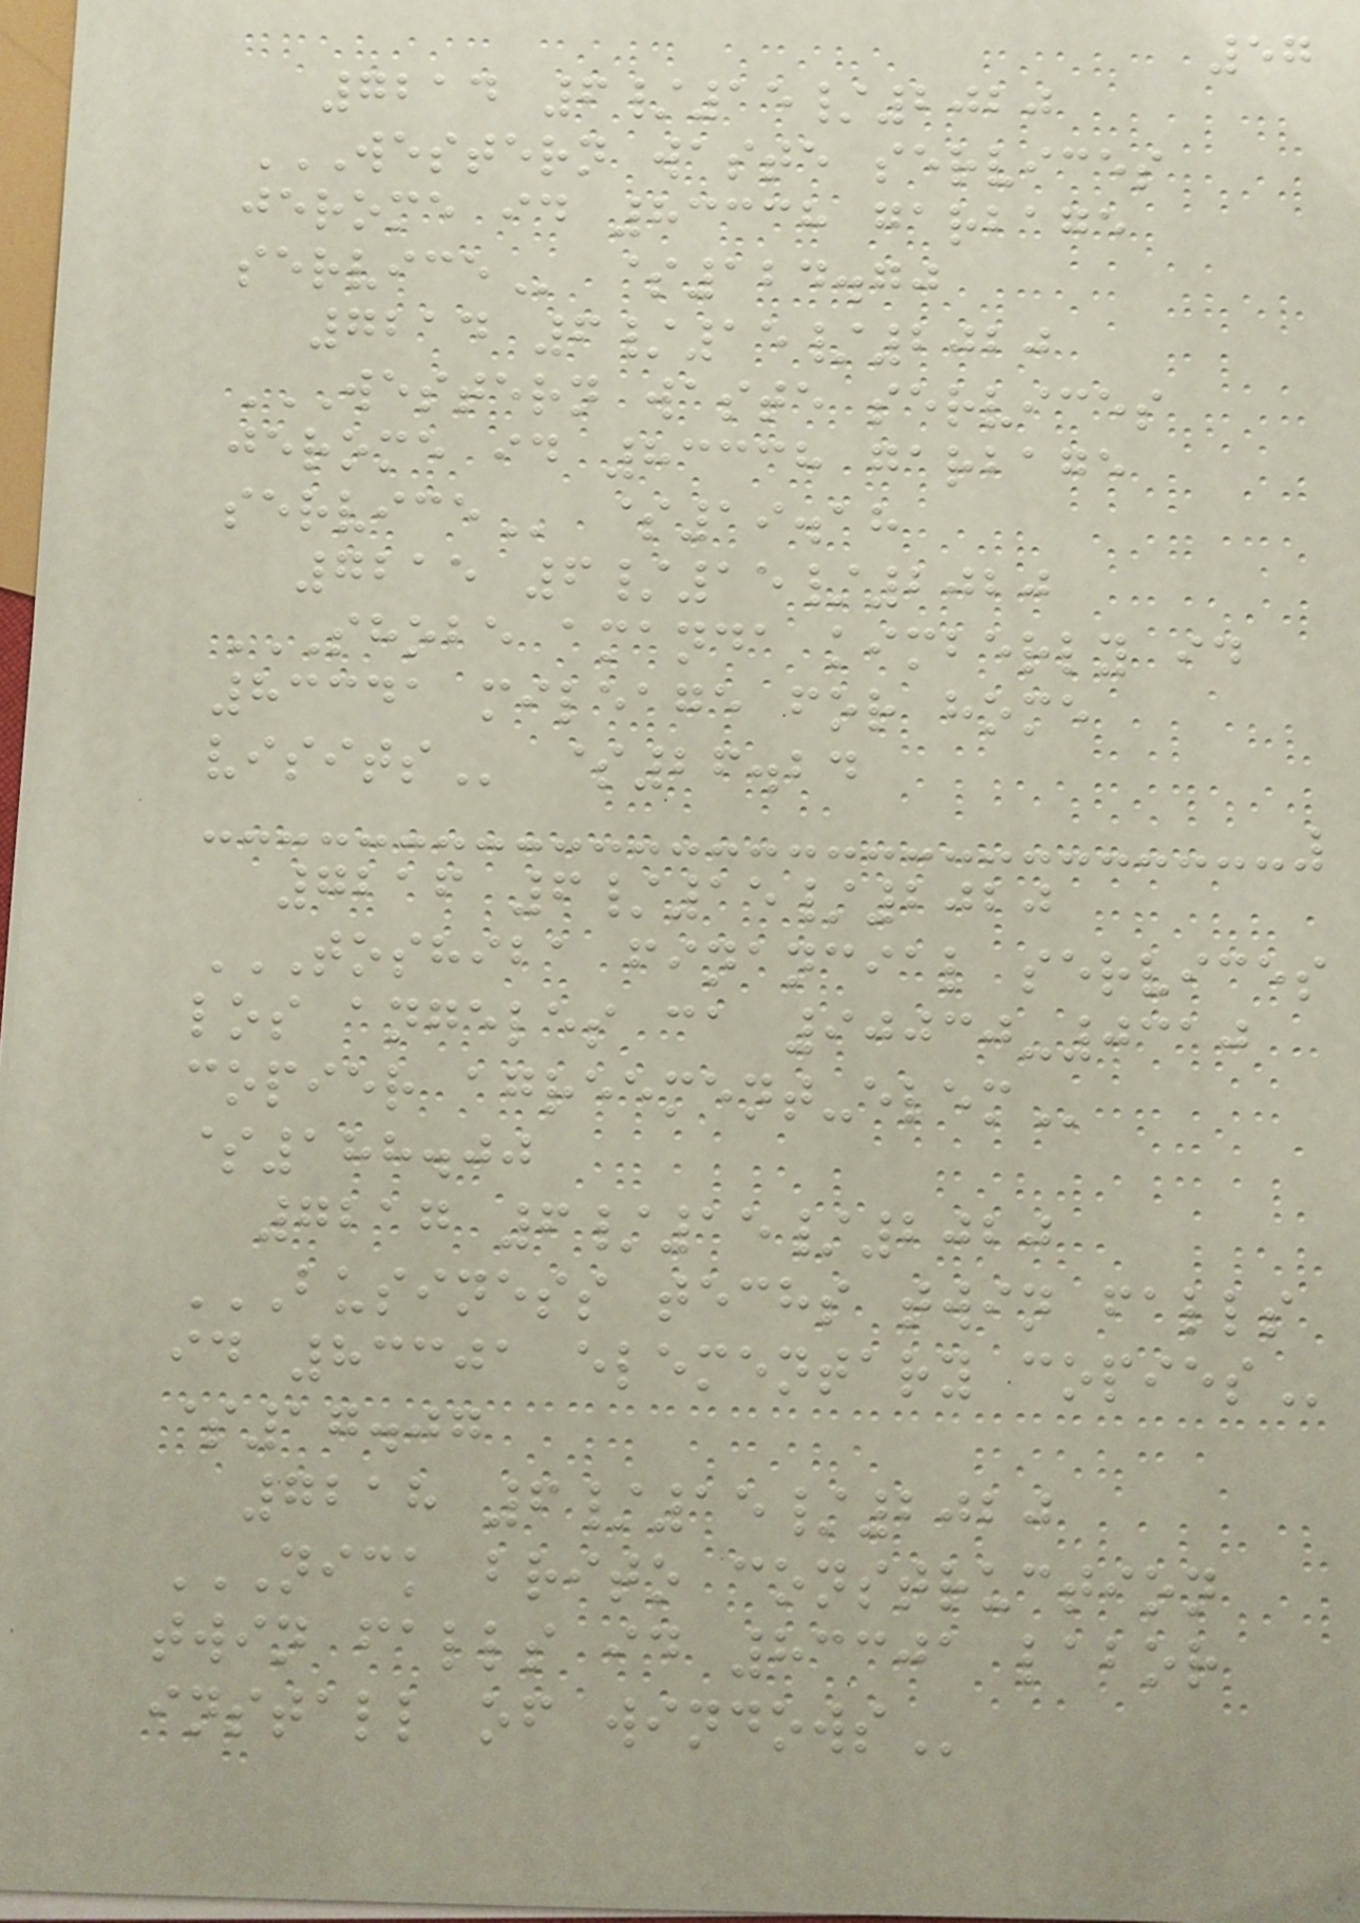57
7214 6/15/2020
WESTERN WASTE SERVICES
JEROME ID 83338 GARBAGE
SERVICE $124.70
7214 6/15/2020
WESTERN WASTE SERVICES
JEROME ID 83338 GARBAGE
SERVICE $19.18
7215 6/15/2020
SHOBE AMANDA KIMBERLY ID
83341 MILEAGE FOR HOME
VISITS $26.24
7216 6/15/2020
TOSHIBA FINANCIAL SERVICES
LOS ANGELES CA 90030-0310
COPIER AGREEMENT-ELEM
$188.00
7217 6/15/2020
BUSINESS TECHS TWIN FALLS
ID 83301 ELEMENTARY COPIES
$17.07
7218 6/15/2020
NICK BRITO CONSTRUCTION
TWIN FALLS ID 83301 LABOR
INSTALL OF WINDOWS
